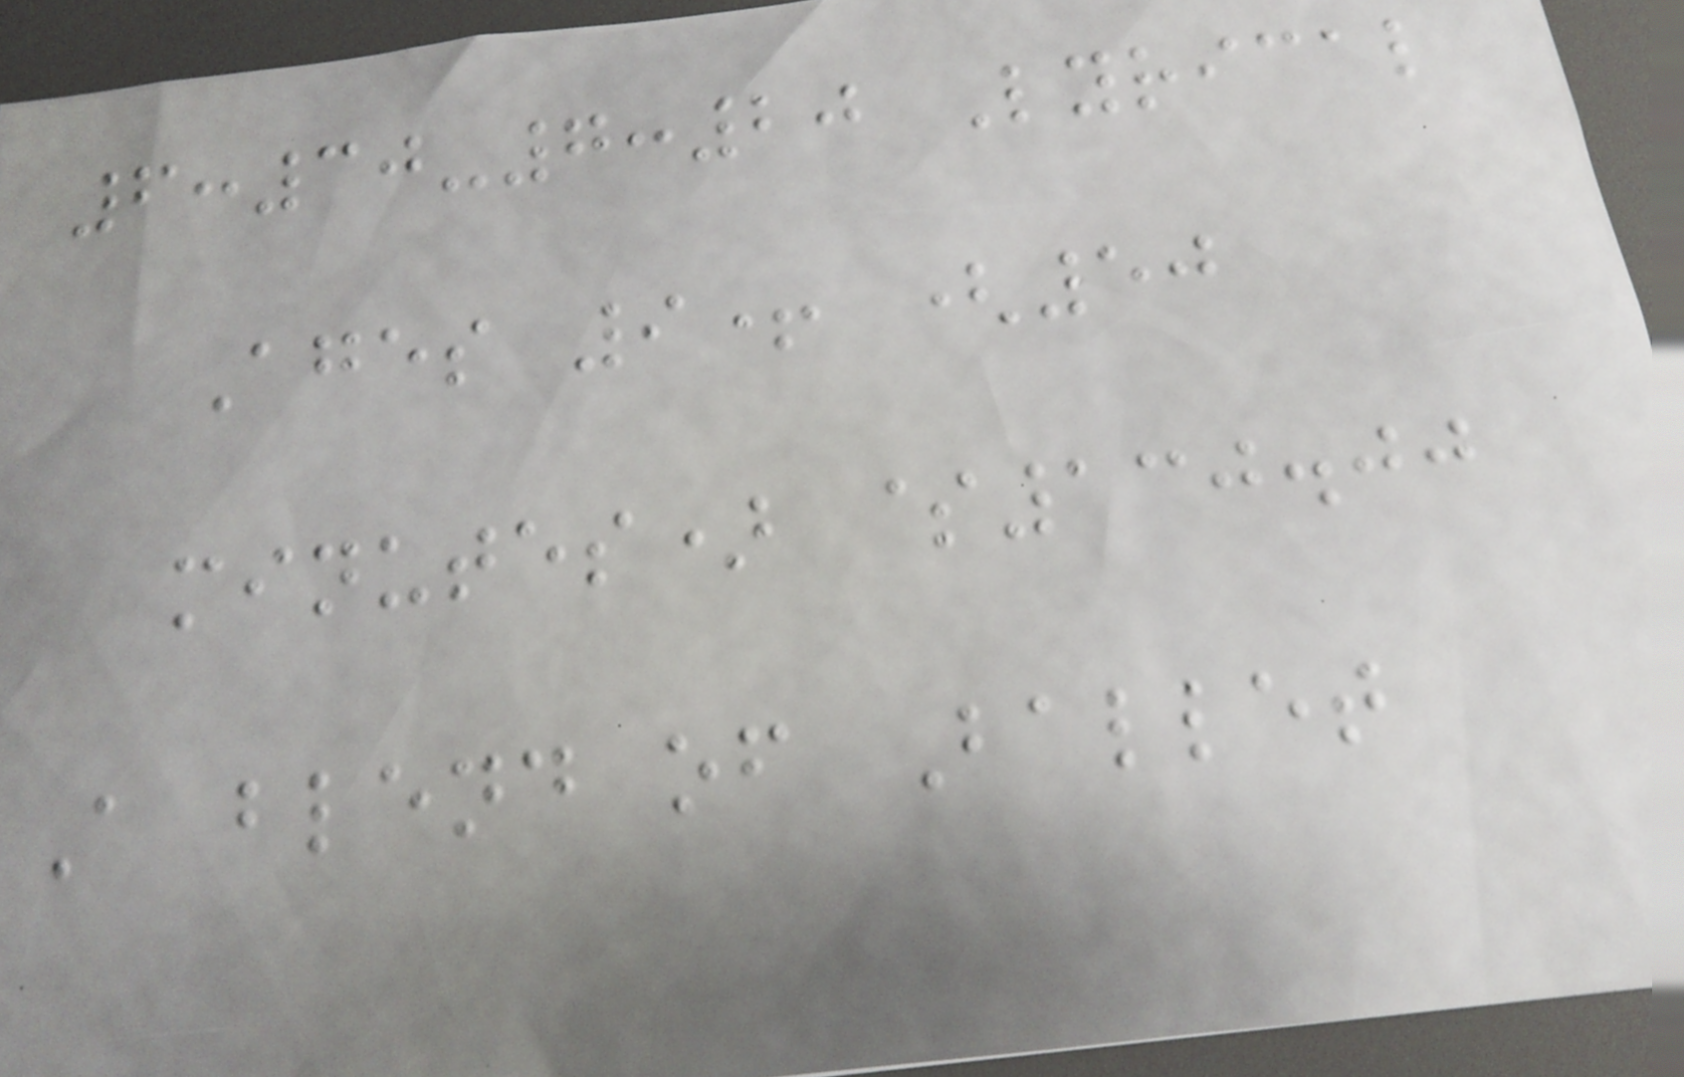6:30-7:20 Lyrical
Ages 9+ (50
minutes) $130.00
A blend of Ballet
